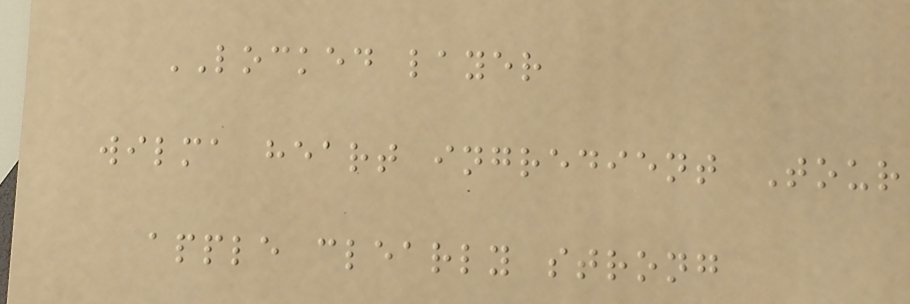LOCKED layer
wilma heart ingredient Tour
apple clearly strong
